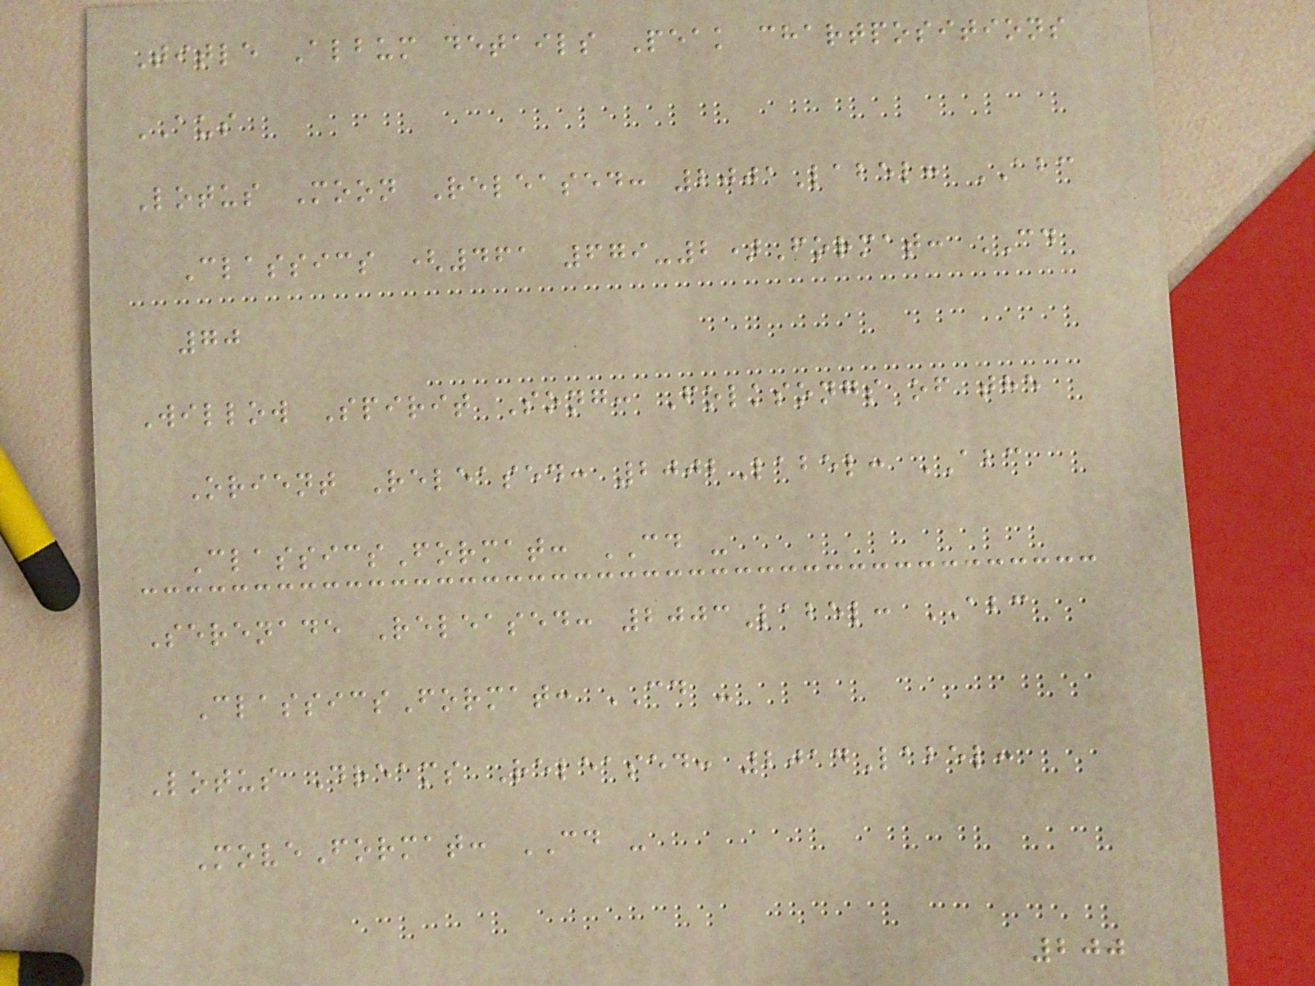Title Album details Peak chartpositions
AUS
Lotus Moon Released: 2001Label: ABC
Classics (461 679-2)Format: CD
70
Willow Spirit Song: Folksongs of the
Orient Released: 2002Label: ABC
ClassicsFormat: CD -
Serenade Released: 2003Label: ABC
ClassicsFormat: CD -
Lotus Dreams Released: 2014Label:
MoveFormat: CD -
200
